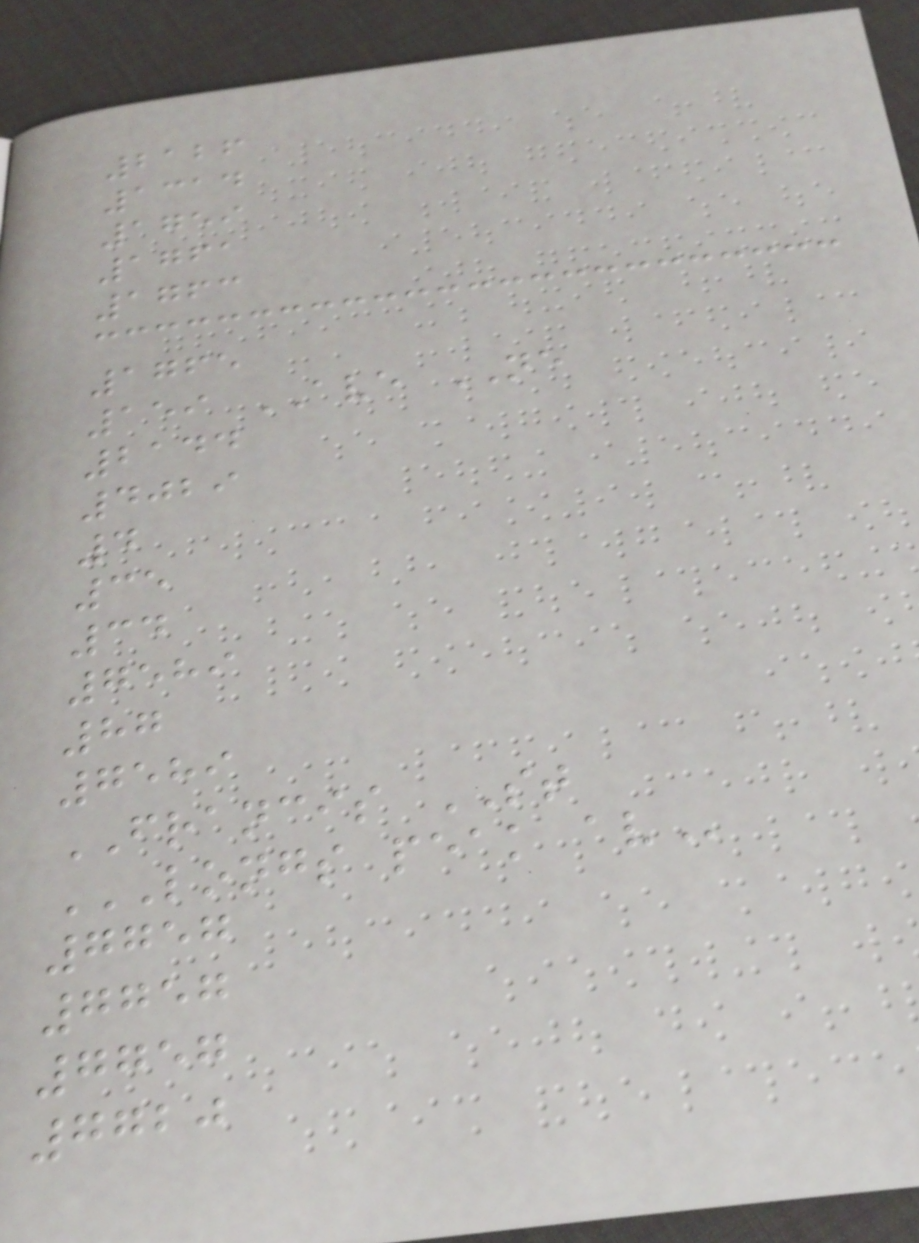2126
1314
1759
1761
1763
1765
159 AVE NE
2144
4029
4
35
34
7589
87
7589
FRANCIS ST
LONGS PEAK AV
7757
7757
7757
7720
